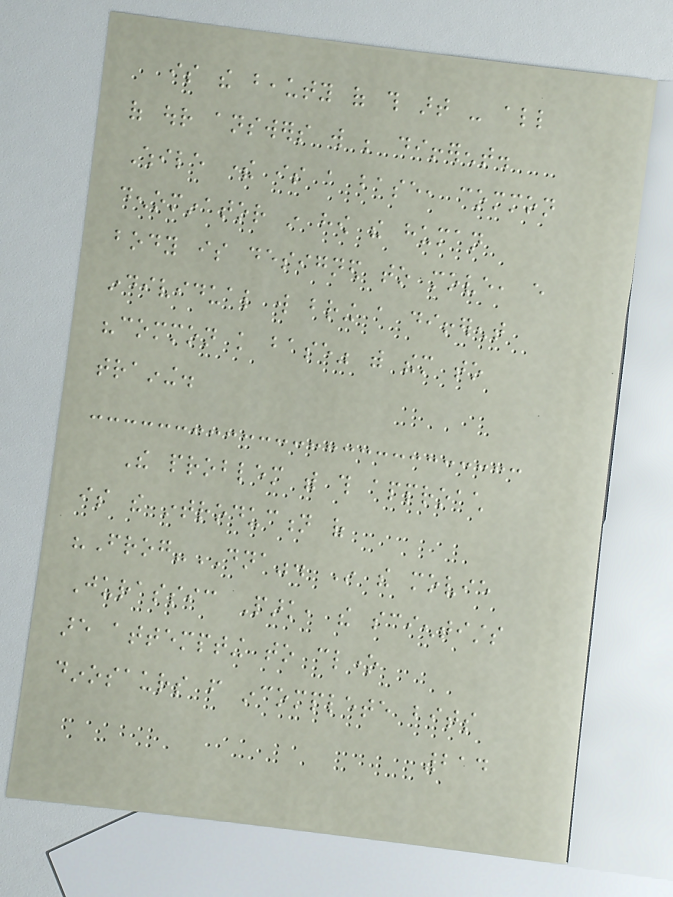is the beauty of this art - all
of our answers will be different.
While there is a base, common
denominator in how the human
body is designed to move, every
individual will bring a different
"common knowledge base" with them to
training.
The problem with this approach
is the introduction of
"Frog-DNA". In the movie
Jurassic Park, the scientists
are attempting to clone
dinosaurs from incomplete bits
214
